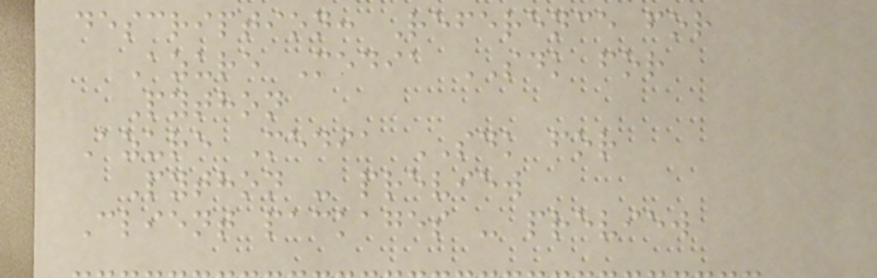description: Reference for
Azure Media SDK for
Python
Azure Media SDK for
Python - preview
Client packages - preview
